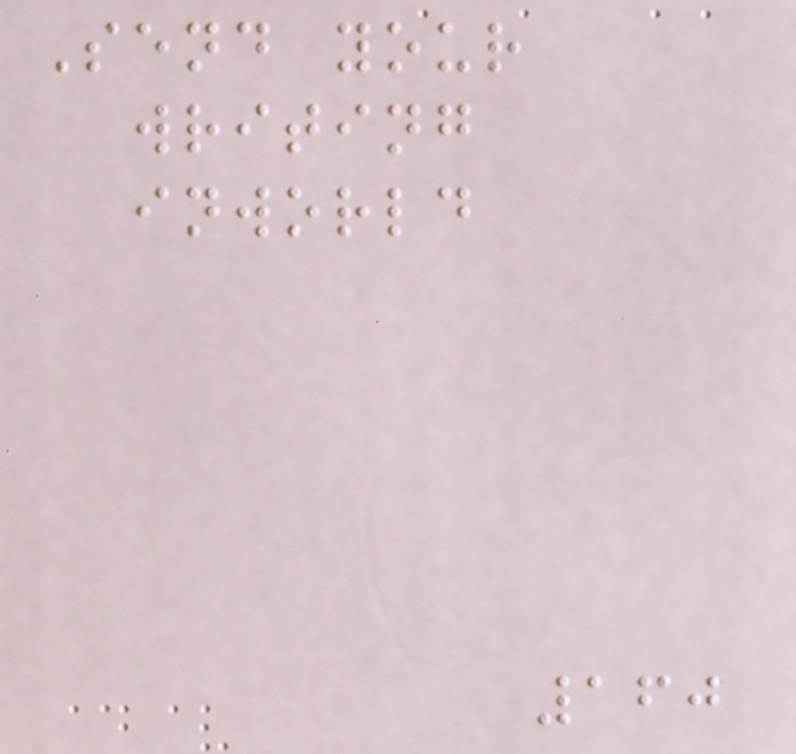Send your
writing
inworld
160
